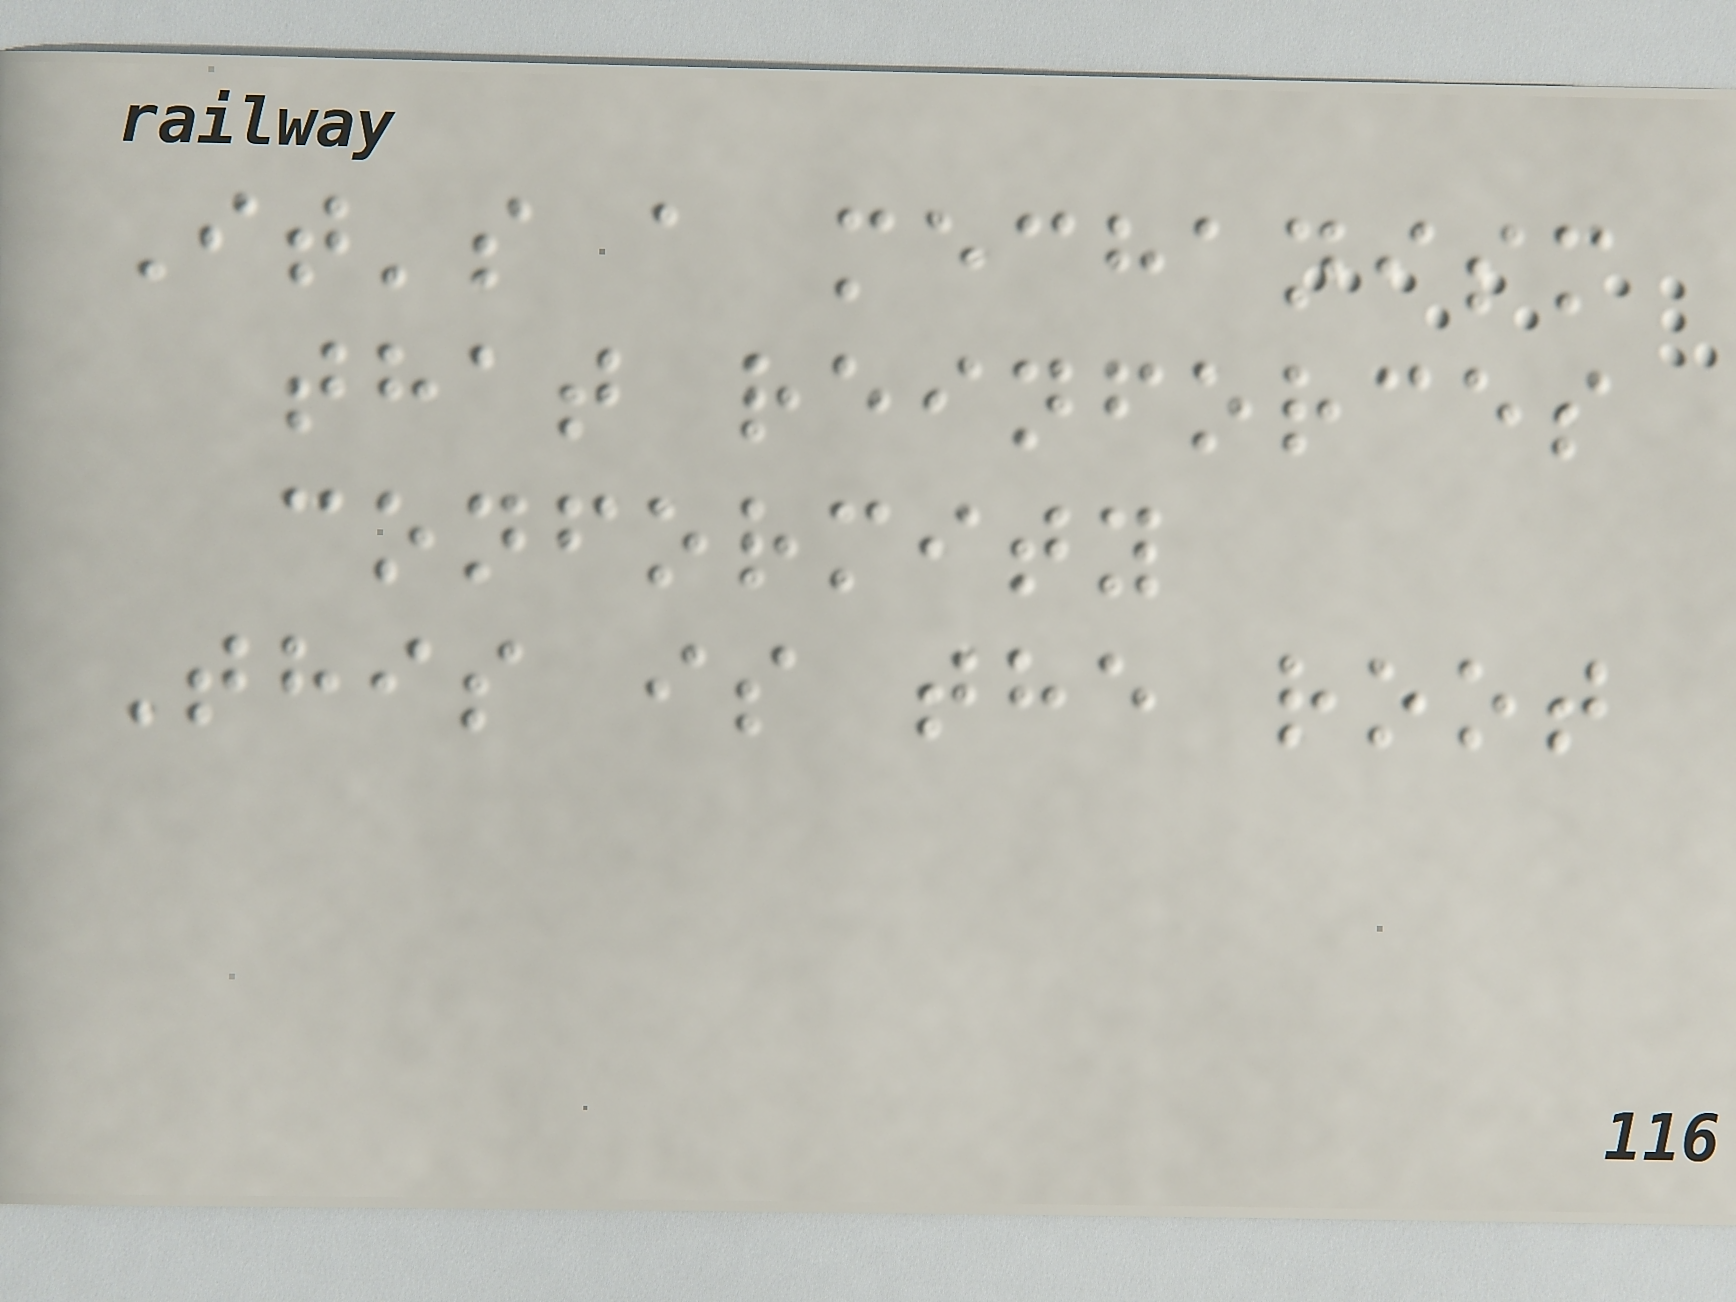It's a mechanism
that reinforces
conformity
This is the root
